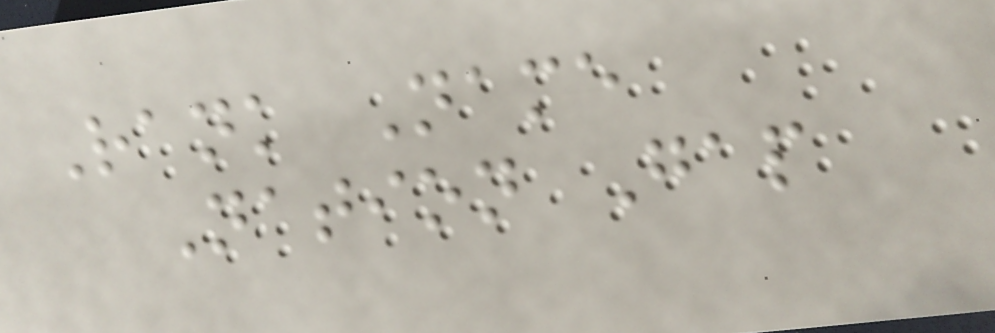Rank Name
Nation Gap
